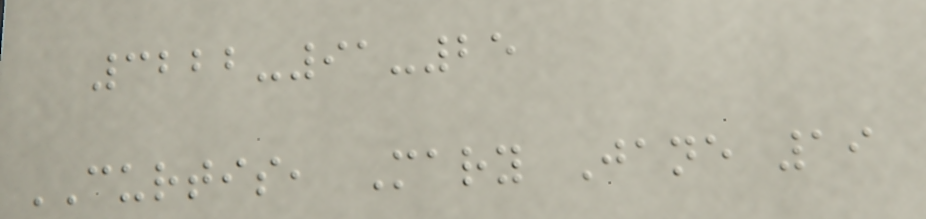3222-91-25
CURTIS, Mary Jane 19
